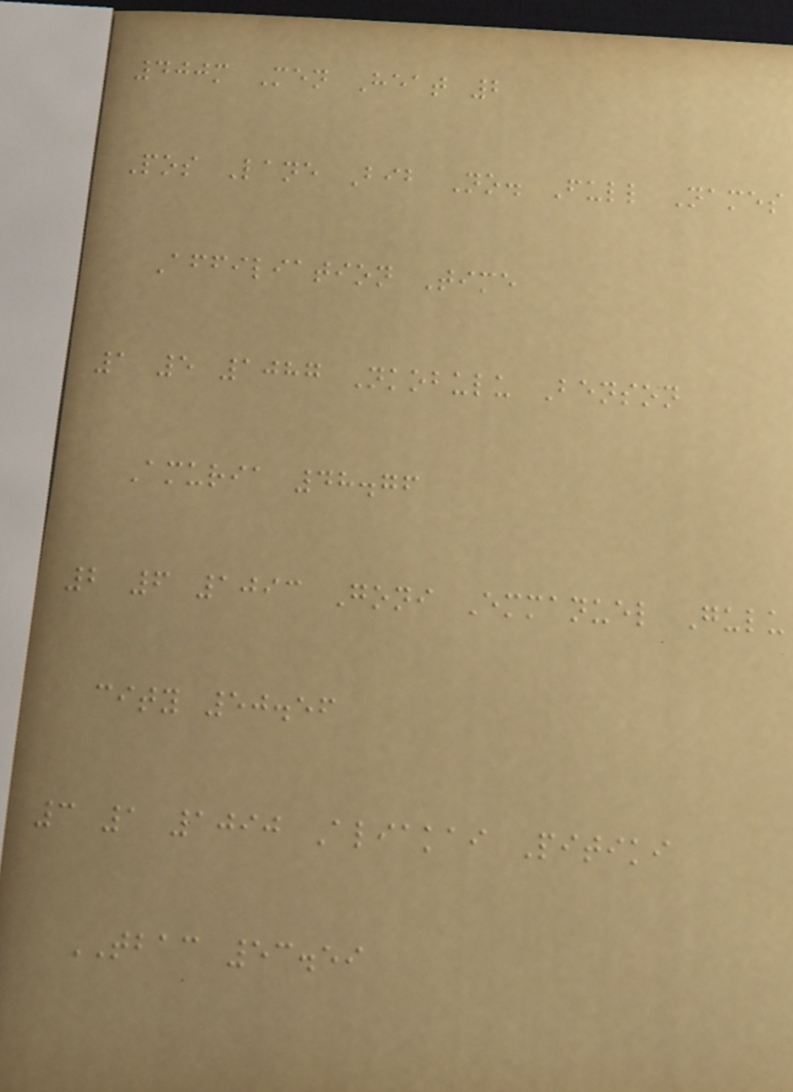400m Men Heat 2
Pos Lane Bib No. Full Names
Affiliation Time
1 5 1087 Nkobulu Benson
Amuria 48.76
2 6 1093 Goni Emmanuel Gulu
city 50.56
3 1 1090 Aliakai Pitiki
TBAC 53.59
